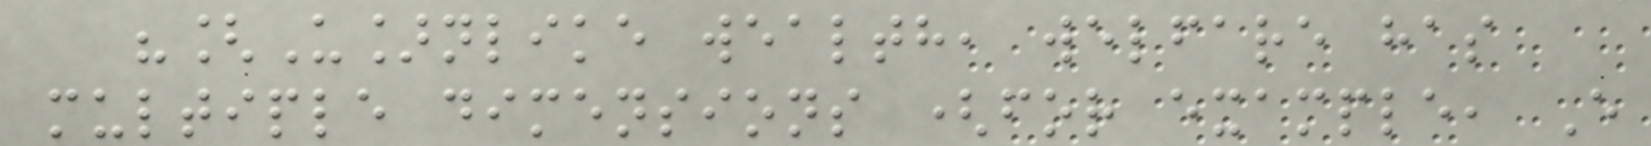"[U]nlike wealth, welfare has
multiple dimensions (for example, E
